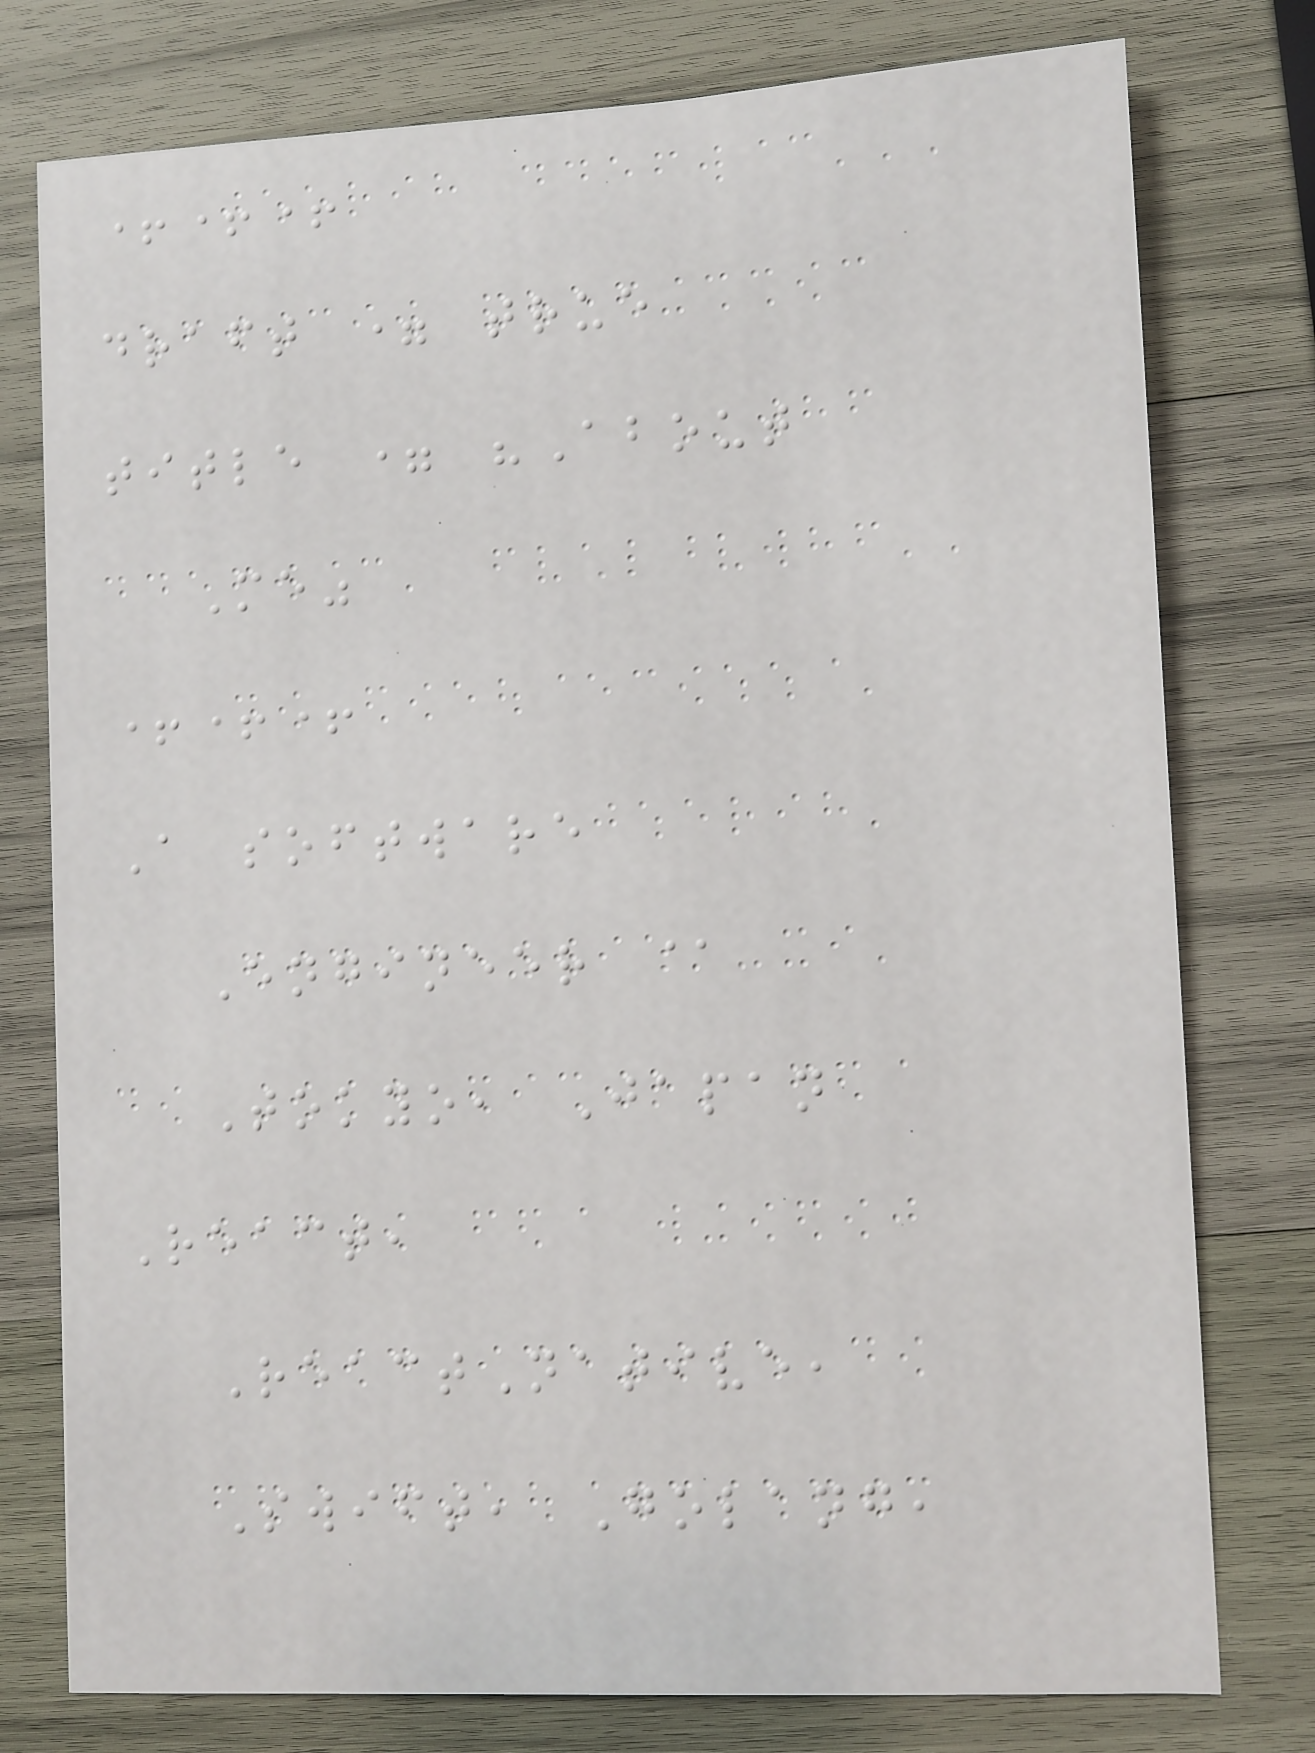+++
draft = true
title = "About
Me"
+++
A software
Engineer @
Tokyo, Japan
React,
ReactNative,
Swift, Golang,
